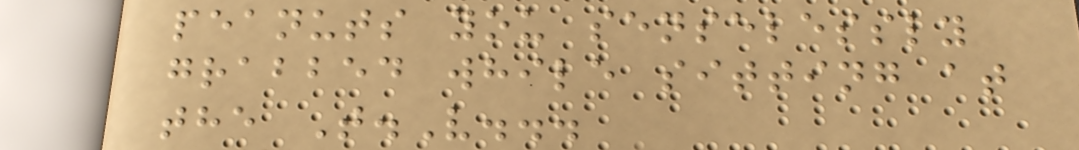peanuts you senselessly
grabbed while sitting at
the T.V...
